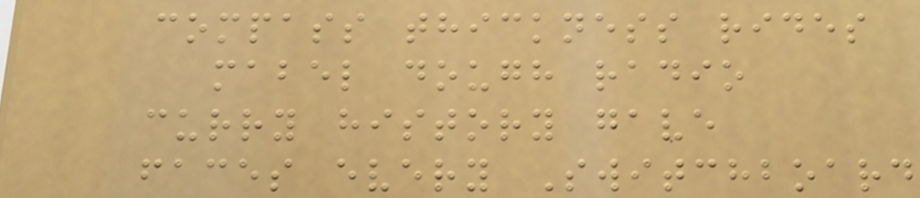compass thickness rides
mabel dough radio
curry history gave
faces every Switchboard
